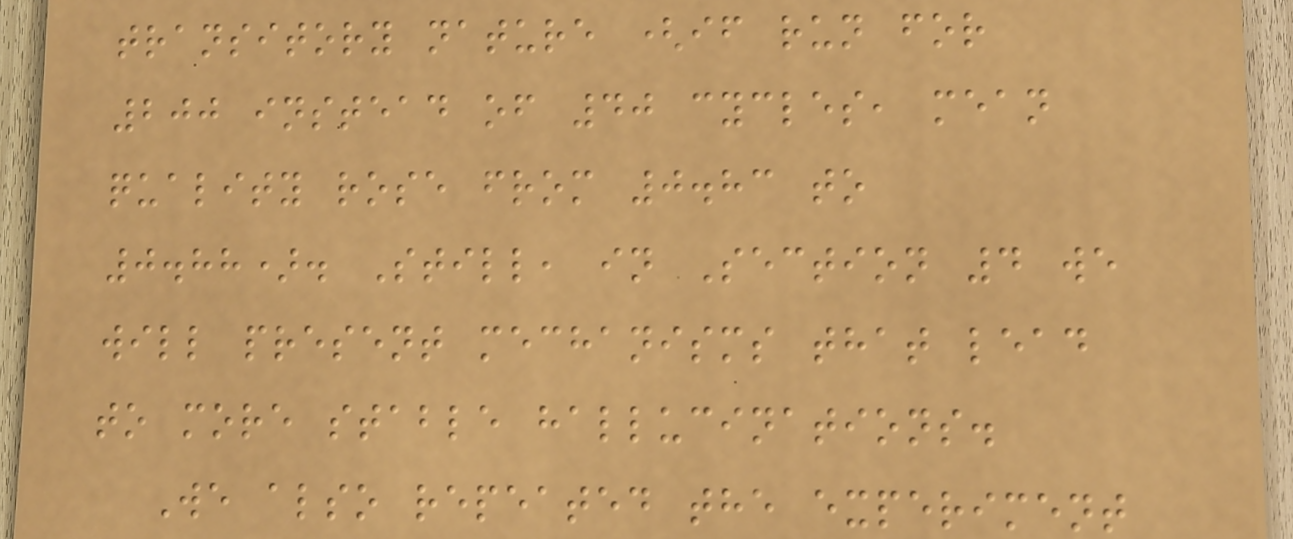transitory nature (if run for
200 instead of 40 cycles, mean
quality rose from 0.83 to
0.88). Still, in Section 4 we
will present mechanisms that lead
to more stable hallucinations.
We also repeated the experiment
